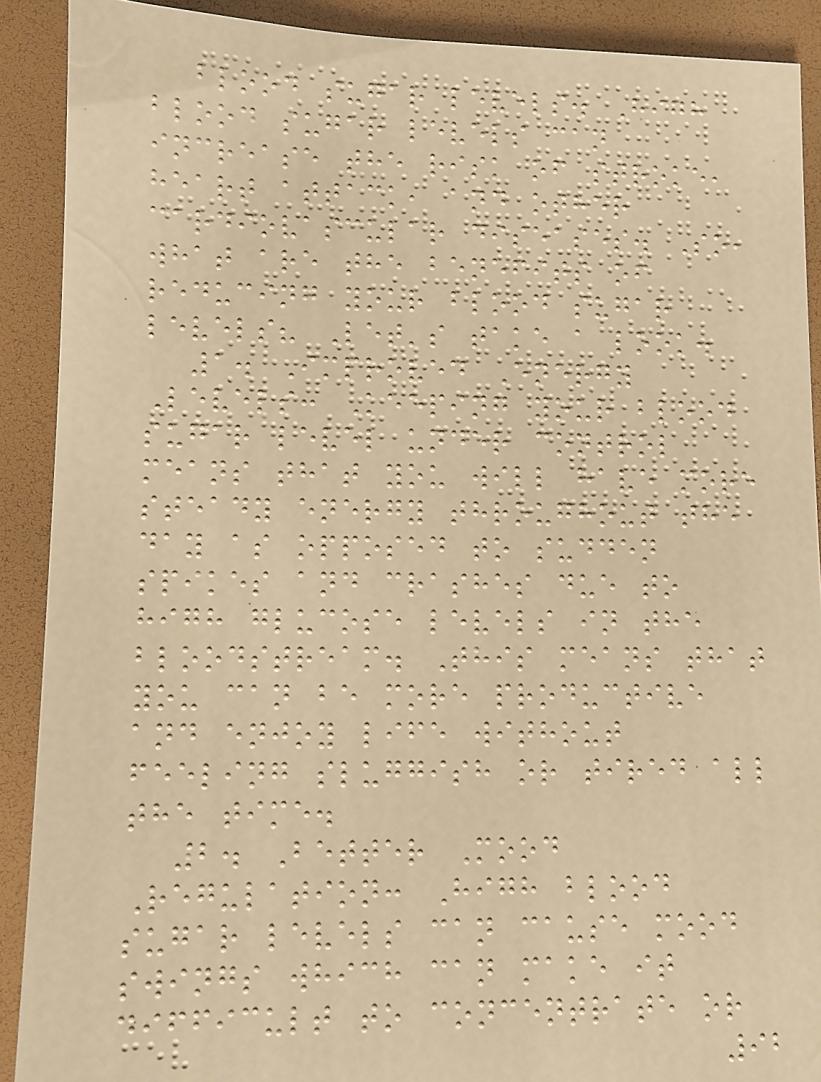blood sugar levels. High
blood sugar levels can
increase the risk of stroke,
heart attack, and other
cardiovascular diseases. So,
what are the benefits of
reducing your blood sugar
levels? Let's take a look.
1. Improved Energy
Levels: Keeping your blood
sugar level under control
means that you will have more
steady energy throughout the
day as opposed to sudden
spikes and crashes due to
high glucose levels in the
bloodstream. This means that
you can be more productive
and enjoy life without
feeling sluggish or tired all
the time.
2. Better Mood
Regulation: High blood
sugar levels can cause mood
swings which can make it
difficult to concentrate or
92
